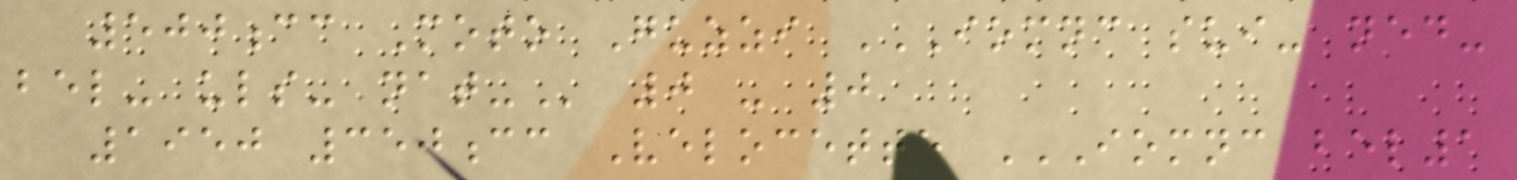500cc Moto Guzzi IOMNC SUI- NED-
BEL- ULS- NAT- 0 - 0
1950 350cc Velocette IOMNC BEL1
